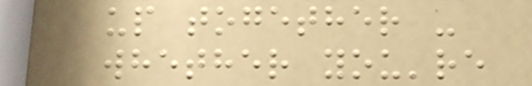up together -
whether you're
